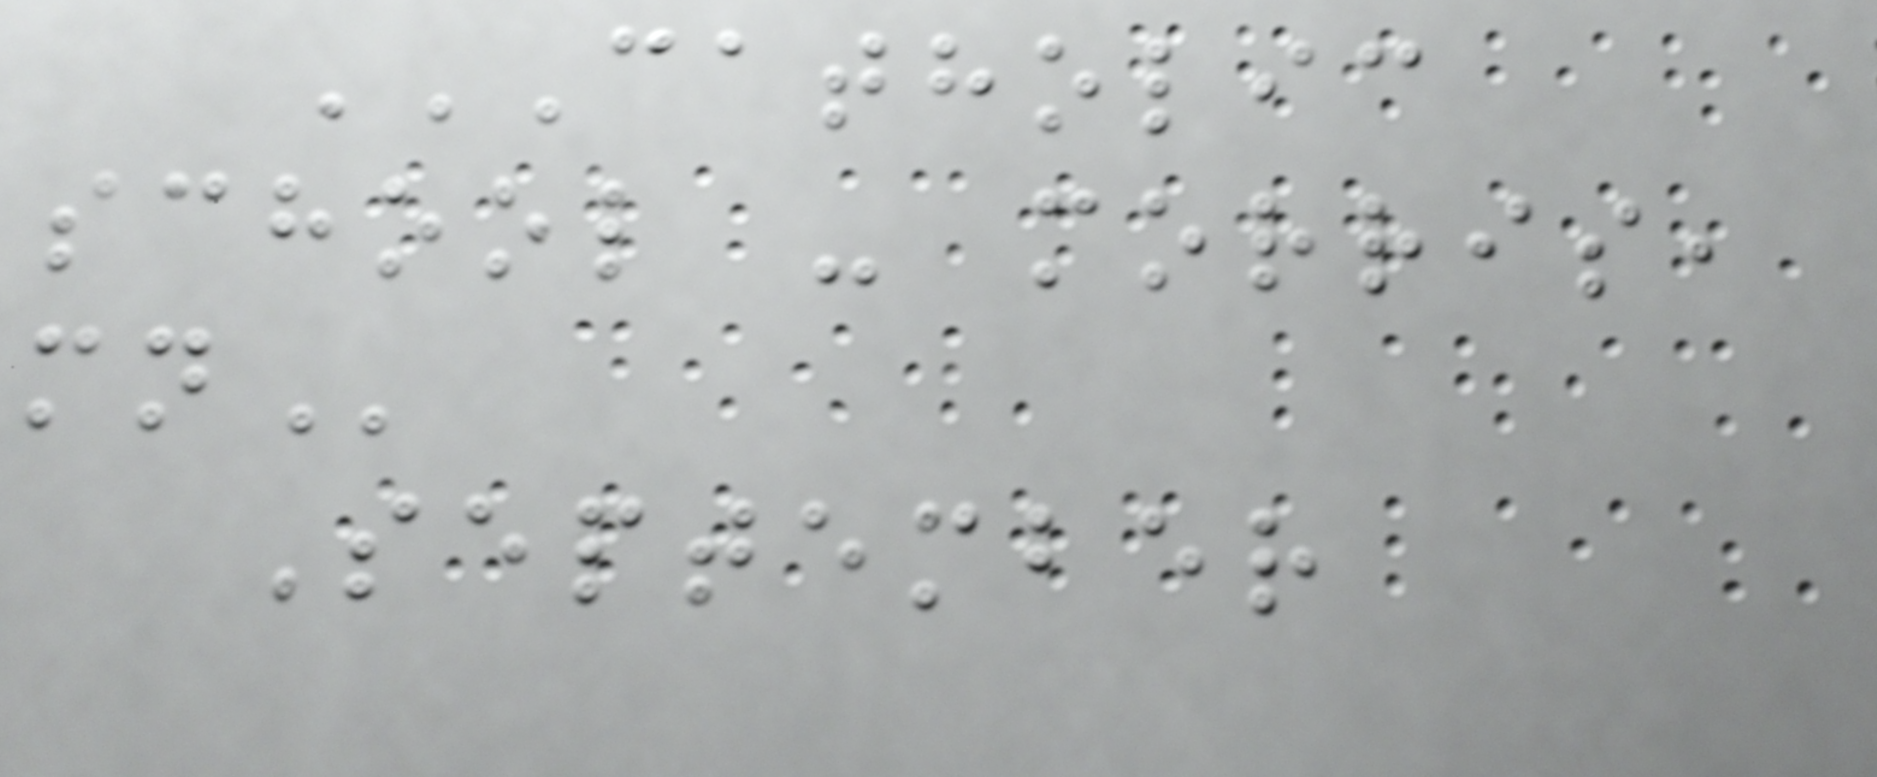CATHOLIC
SCHOOL - MORRIS,
MN
September
